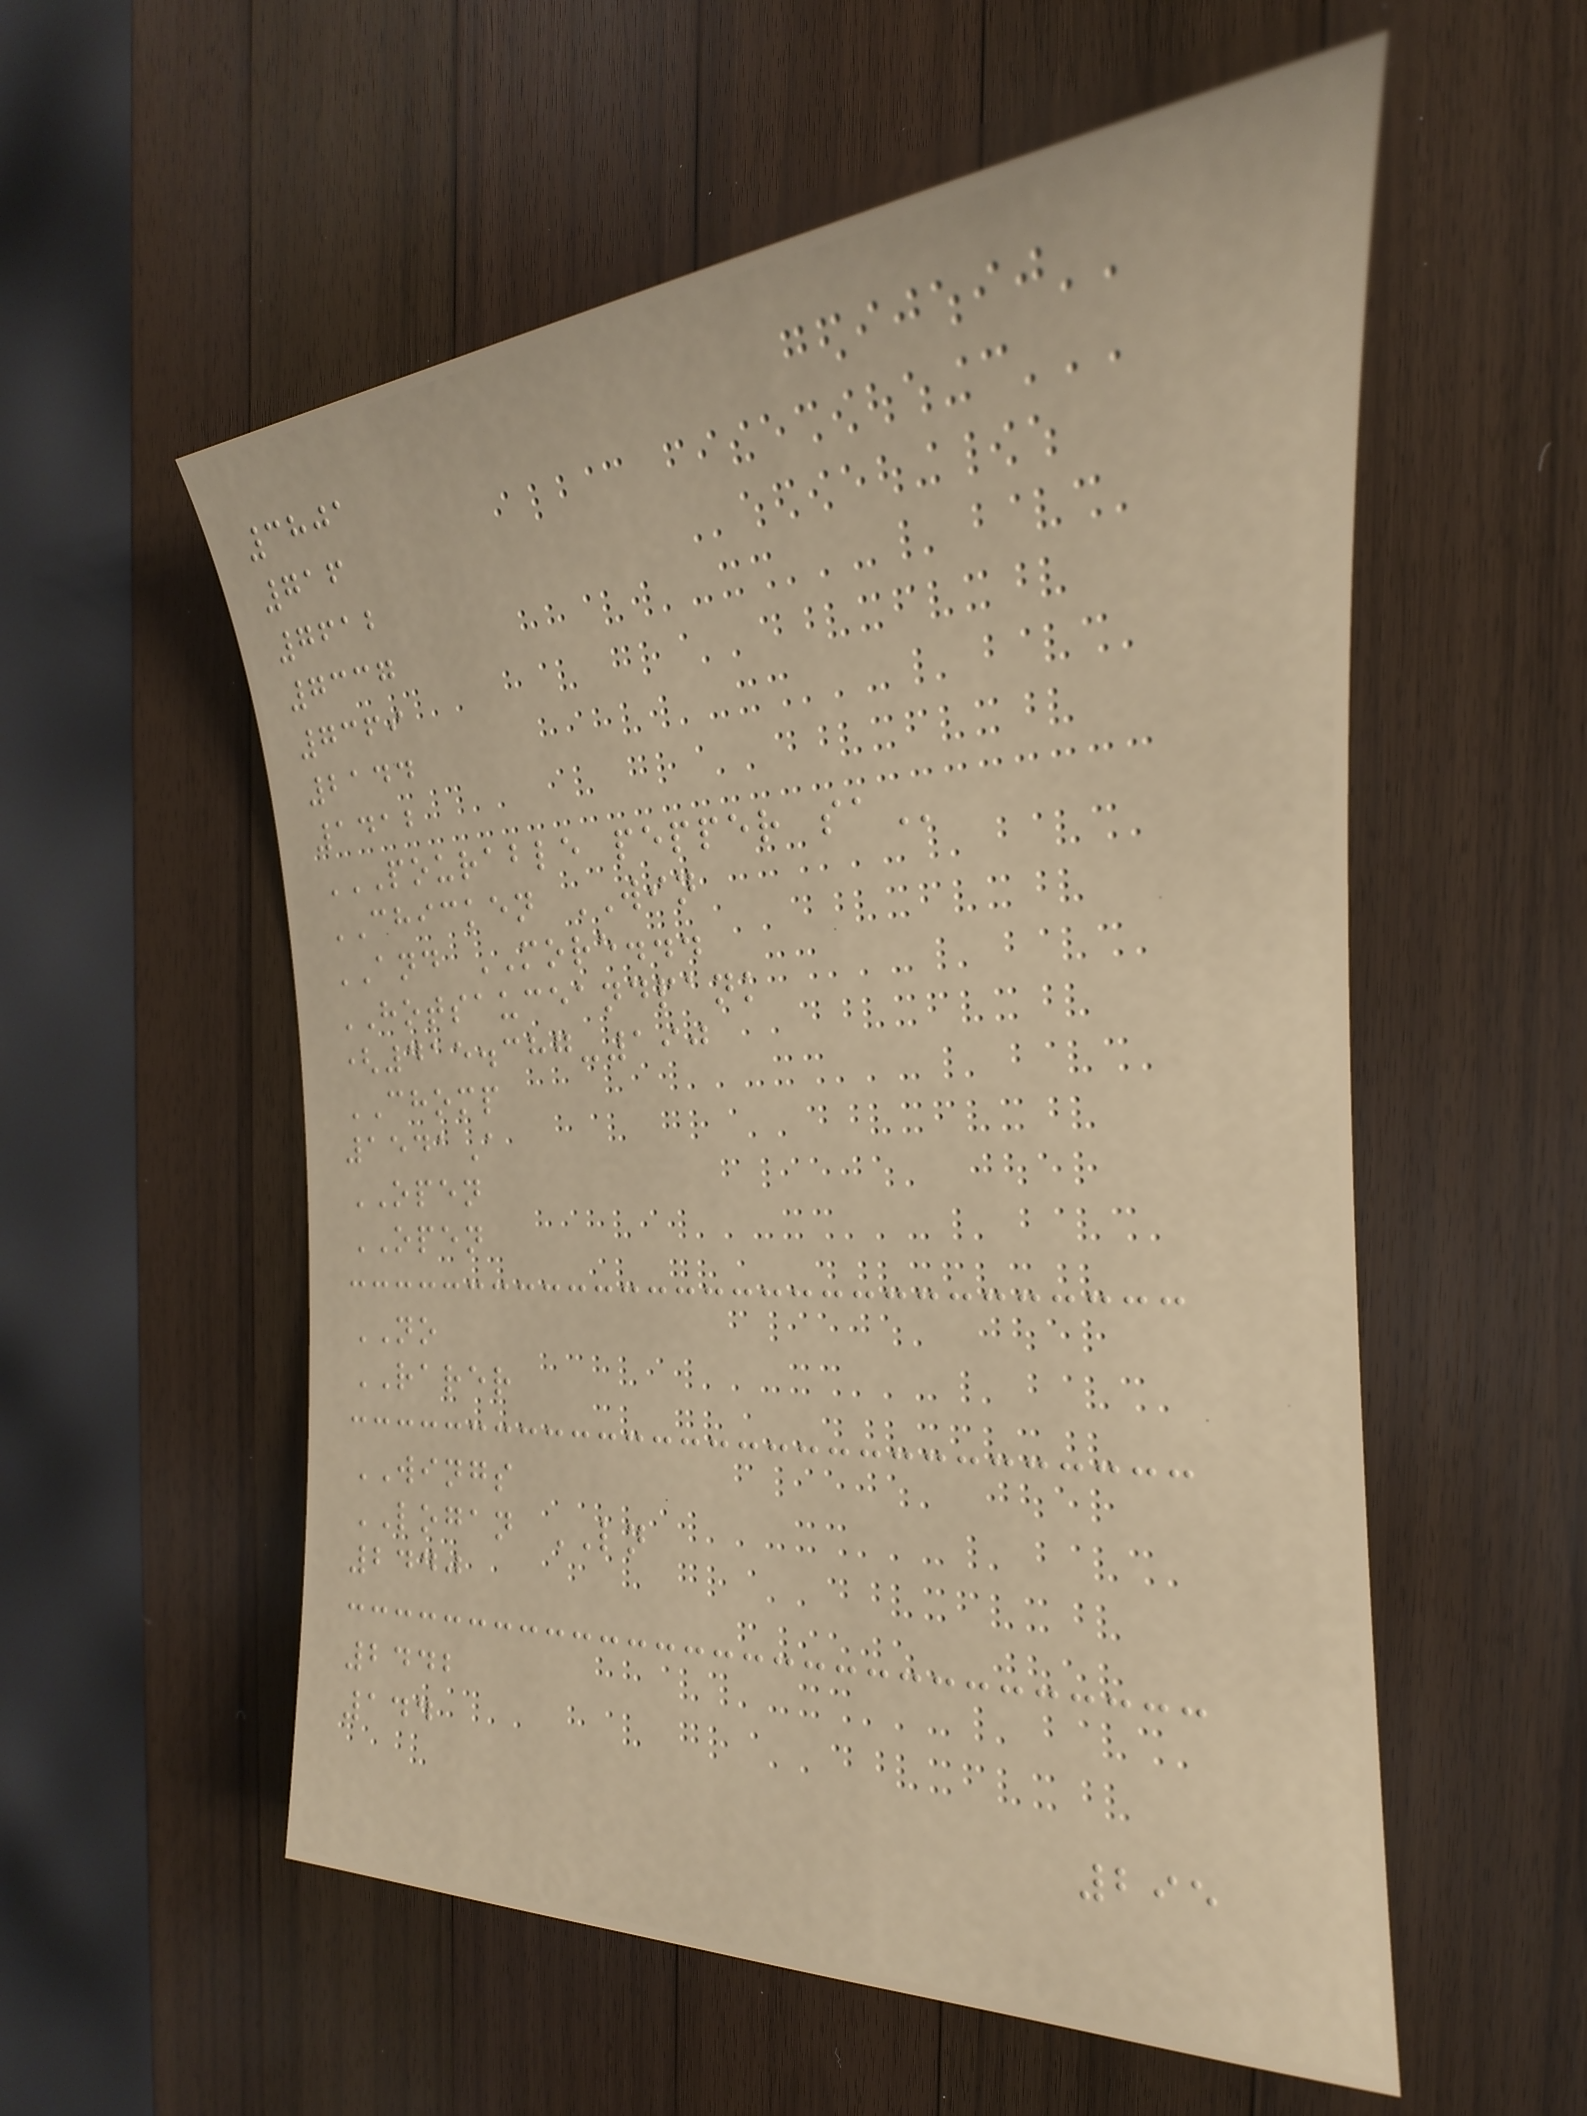3801
716
7612
7337
7369
2144
1412
POURABLE PEPPER SA
CHICKEN WIN
AND MORE...
HOTSAUCEANDPANK
(415.387-190
CHOMP
1541A
OPEN
OPEN
NO
RARER
WINGS
LOGAN LN
2440
2442
144
295
